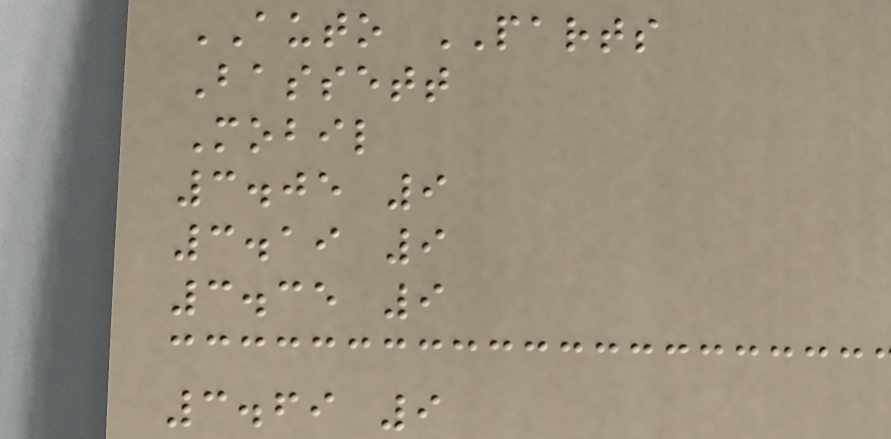AUTO PARTS
Bassett
Mobil
3.05 9
3.19 9
3.35 9
3.69 9
